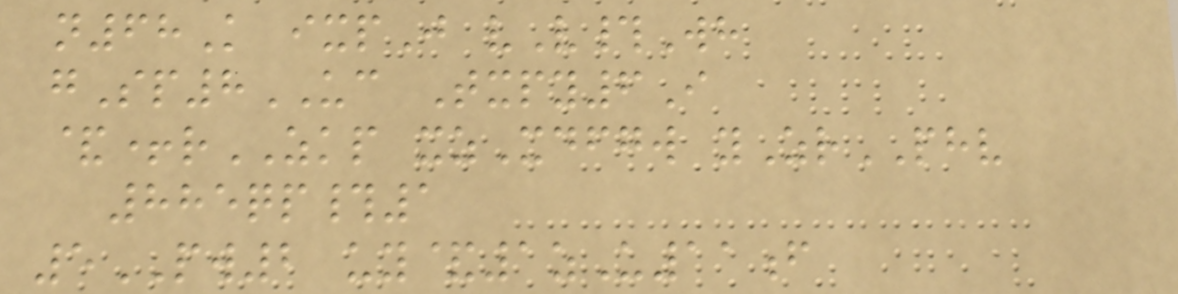n68K ixpJ vV#Wh
gSp8UC Txpy6I
&+rZKP xzXdfgw yZrPHV
885qp#1
5PW2 uy&1zU11f
